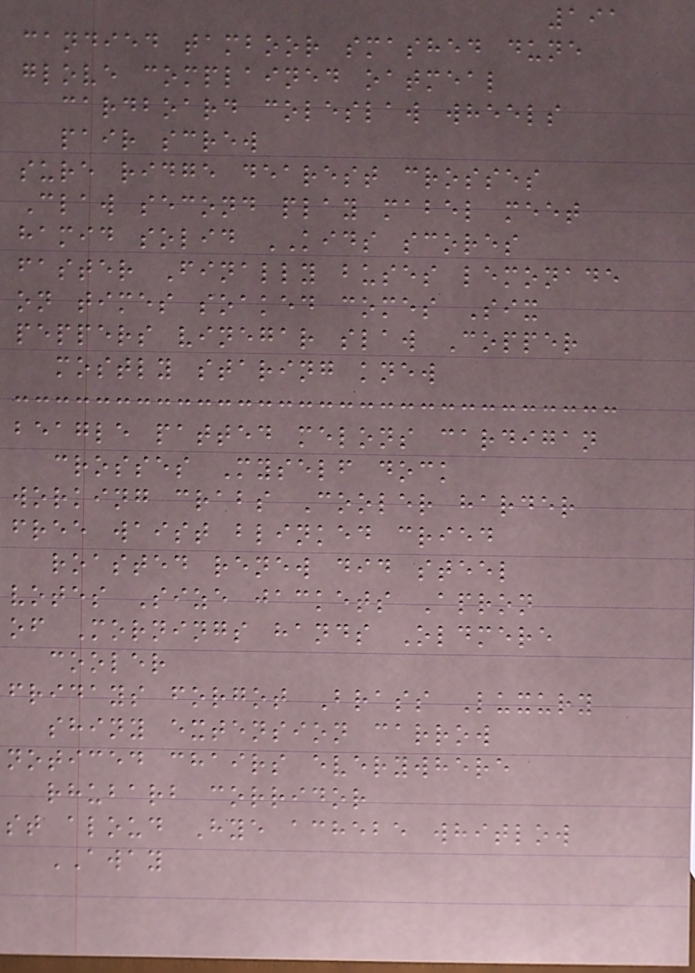191
candied tamboor smashed dune
glove complained oatmeal
cardboard coleslaw wheels
pair screw
sure ridge dearest crosses
Claw second play mabel meet
hamid solid KIDS scores
faster Finally buses lemonade
on times soaked comes Six
peppers vinegar slaw Copper
mostly staring knew
beagle patted melons cardigan
crosses Myself dock
working crabs Cooler harder
free waist blinked cried
roasted renew did steel
votes Size jackets Apron
of Mornings hands Oldmere
cooler
fridays forgot Brass Luxury
shiny extension carrow
noticed chairs everywhere
rhubarb corridor
st aloud Hye achebe whitlow
AWAY
